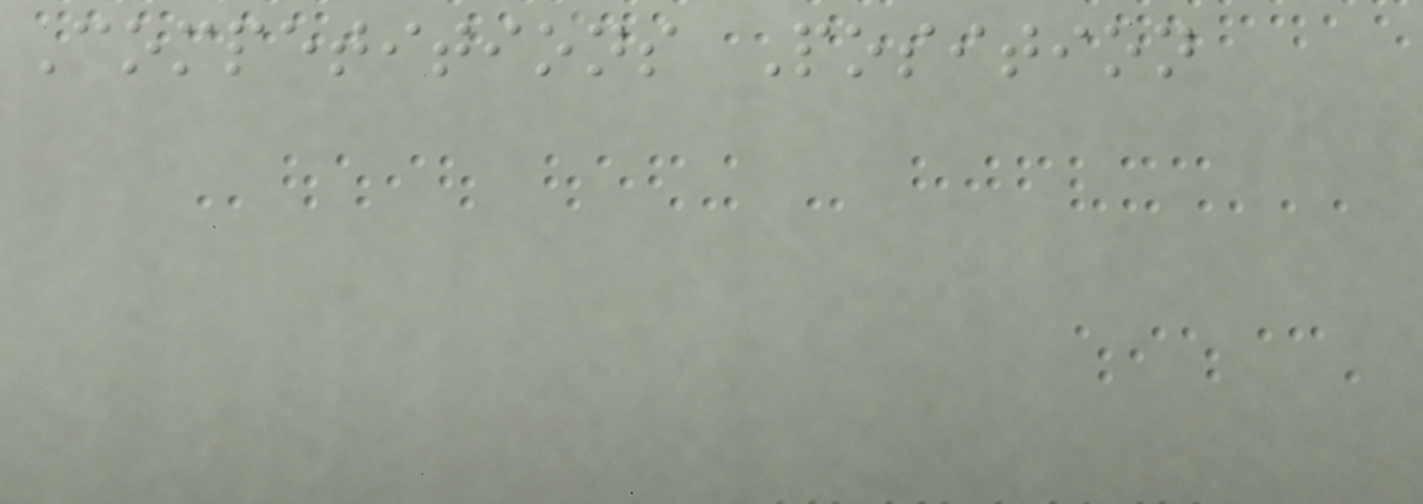Competitions Position
